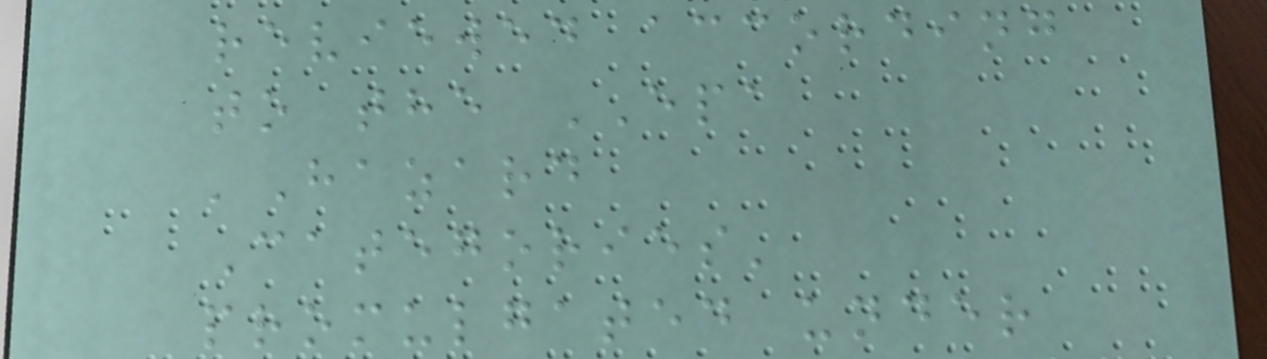reviewed according
to the EPA
'Hazard
Categories'
promulgated under
